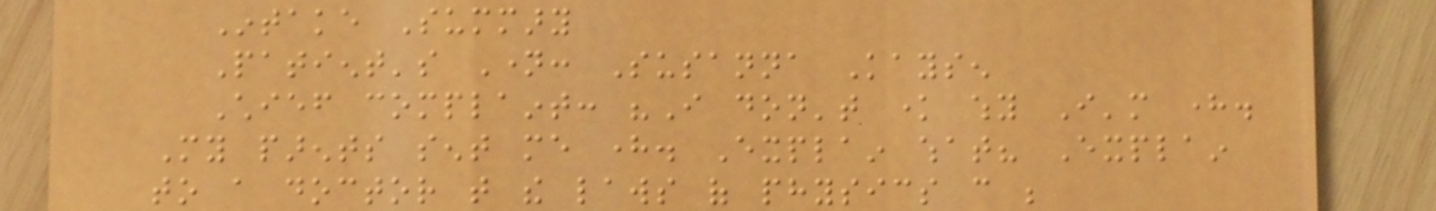Intake Summary
Patient's Name: Susanna Kaysen
Chief complaint: "I don't know why I'm here.
My parents sent me here. Explain what? Explain
to a doctor that the laws of physics can be
